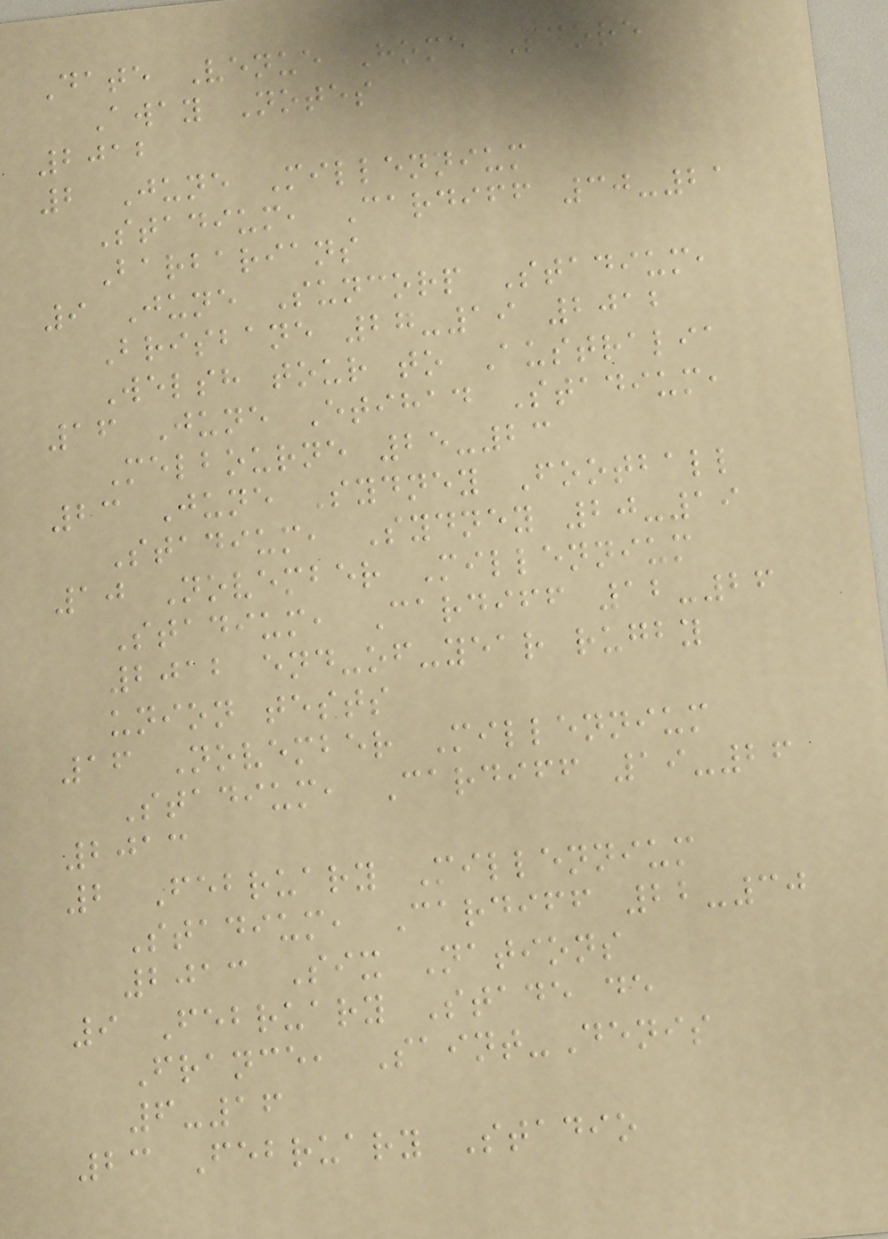Date Venue Home Score
Away Notes
2012
2 June Millennium
Stadium, Cardiff 30-21
Barbarians
9 June Suncorp Stadium,
Brisbane 27-19 2012
Welsh tour to Australia
16 June Etihad Stadium,
Melbourne 25-23
23 June Sydney Football
Stadium, Sydney 20-19
10 November Millennium
Stadium, Cardiff 12-26
2012 end-of-year rugby
union tests
16 November Millennium
Stadium, Cardiff 19-26
2013
2 February Millennium
Stadium, Cardiff 22-30
2013 Six Nations
9 February Stade de
France, Saint-Denis
6-16
23 February Stadio
